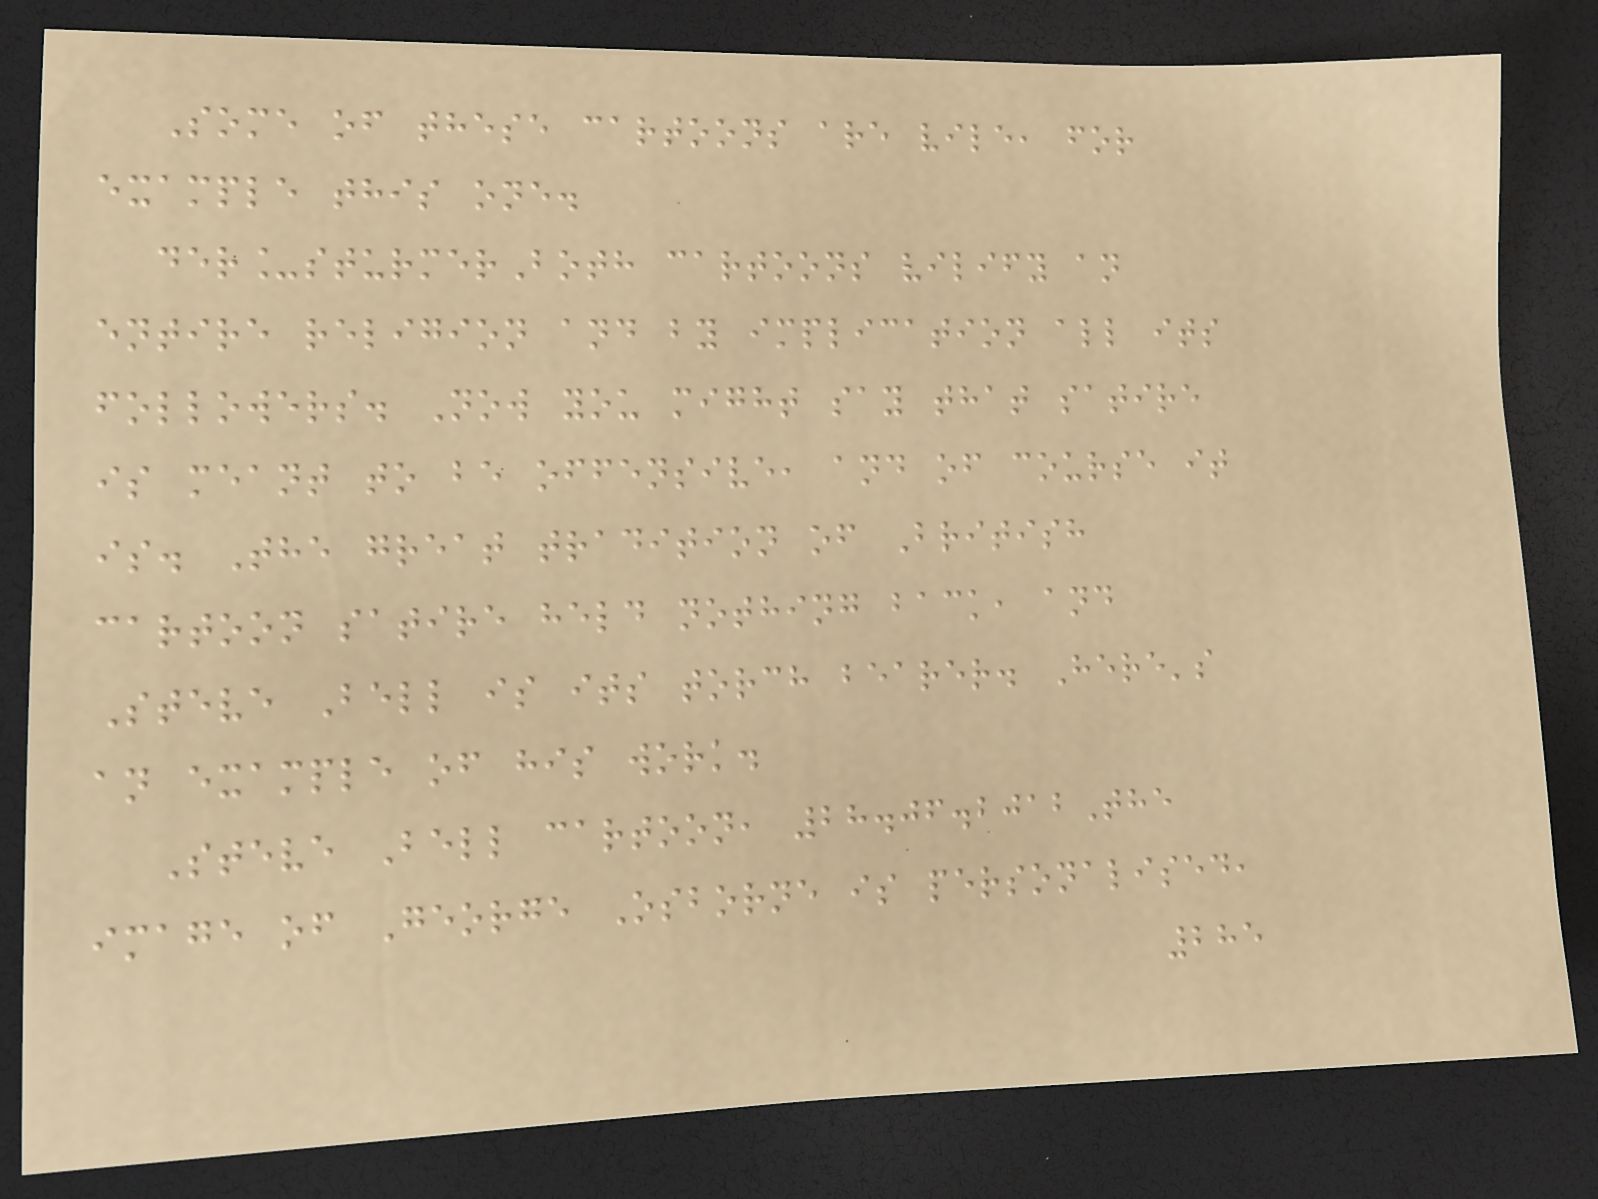Some of these cartoons are vile, for
example this one.
der_sturmerBoth cartoons vilify an
entire religion and by implication all its
followers. Now you might say that satire
is meant to be offensive, and of course it
is. The great tradition of British
cartoon satire held nothing back, and
Steve Bell is its torch bearer. Here's
an example of his work.
Steve Bell cartoon, 28.06.2012The
image of George Osborne is personalised,
285
